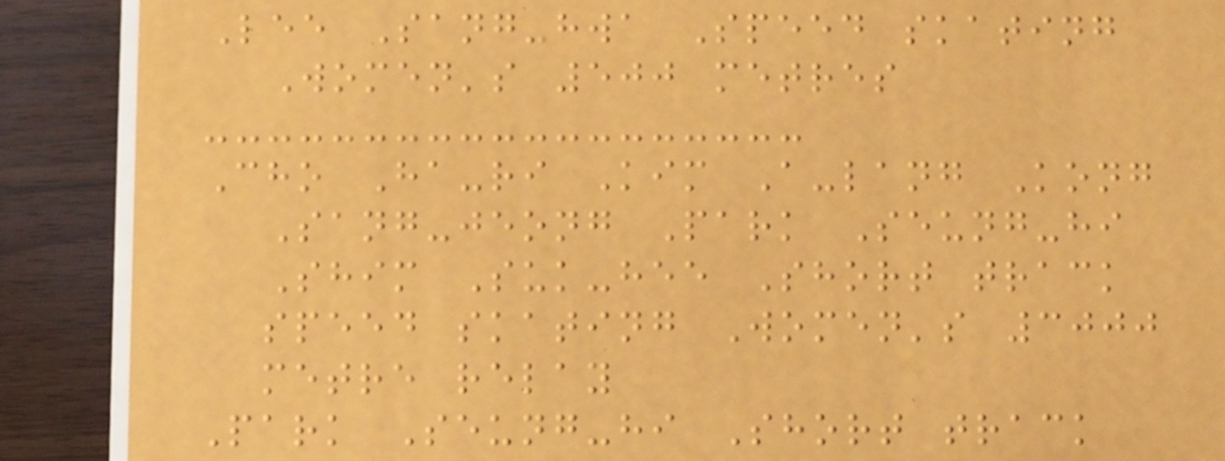Lee Sang-hwa Speed skating
Women's 500 metres
Cho Ha-ri Kim A-lang Kong
Sang-jeong Park Seung-hi
Shim Suk-hee Short track
speed skating Women's 3000
metre relay
Park Seung-hi Short track
